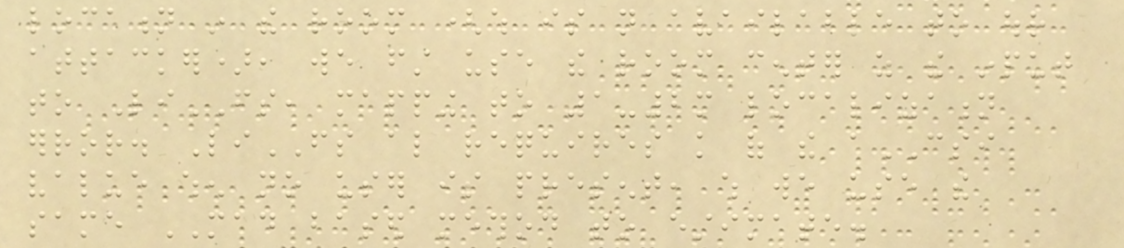location in the room (which is not available to our
attacker), we first use the room center as the input
to LiFS, mapping to 1-2m localization
error. LiFS also requires knowledge of the aCSI
value when no user is present, which we use the
same MAD based method to estimate.
